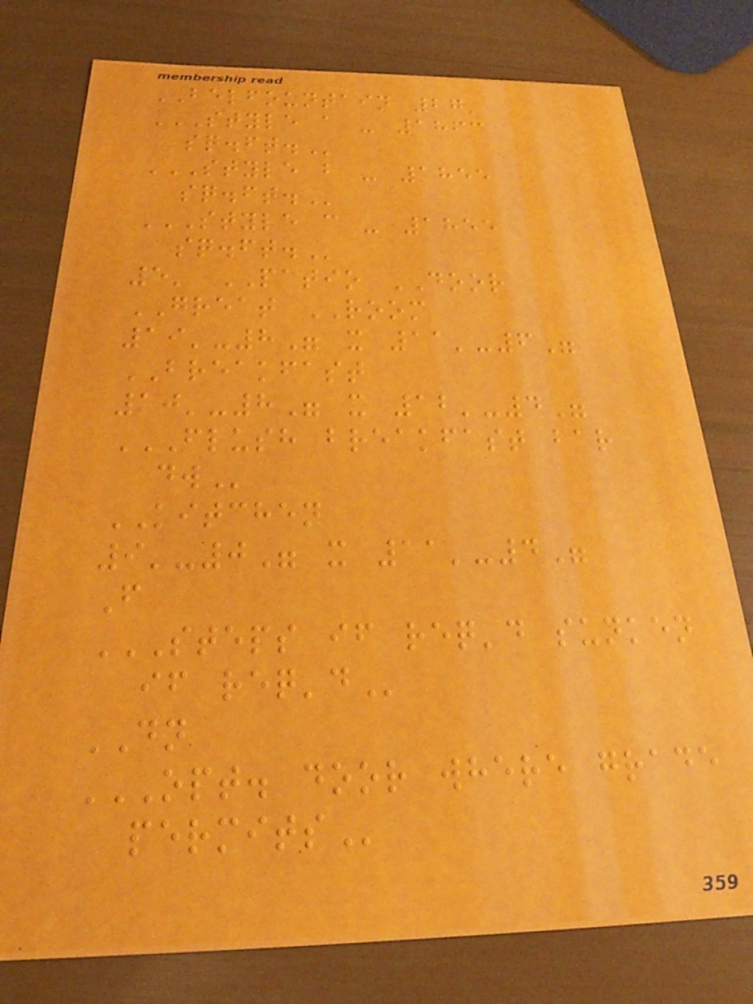BELFOUNTAIN 27'
STYLE A - 1863
SQ.FT.
STYLE B - 1855
SQ.FT.
STYLE C - 1855
SQ.FT.
5' PATIO DOOR
GREAT ROOM
19'-8" x 11'-6"
BREAKFAST
10'-8" x 12'-4"
FLUSH BREAKFAST BAR
DW
KITCHEN
9'-0" x 11'-4"
F
STEPS IF REQ'D SUNKEN
IF REQ'D
DN
OPT. DOOR WHERE GRADE
PERMITS
